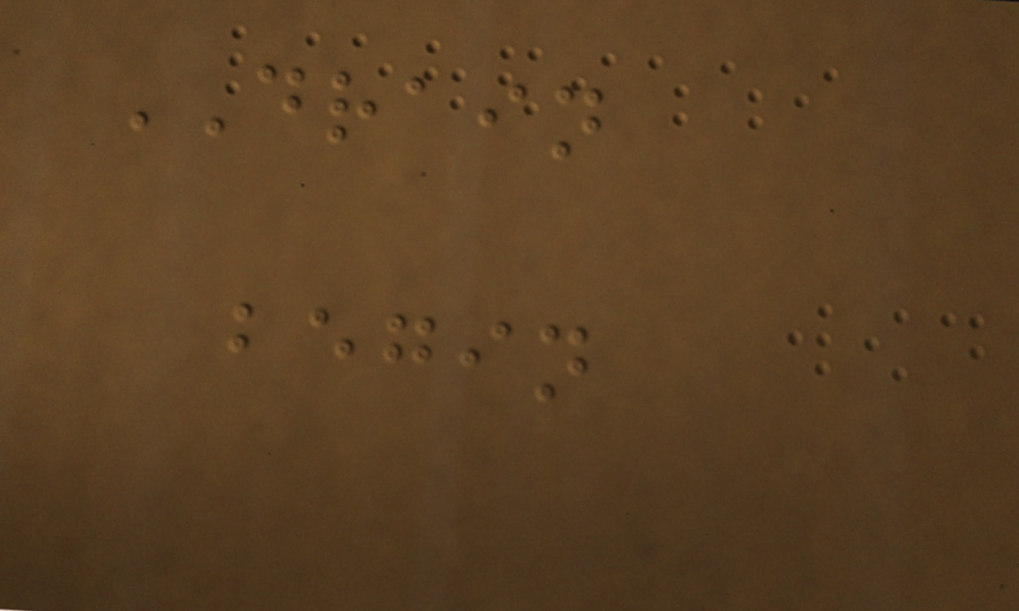DRAIN
begin
